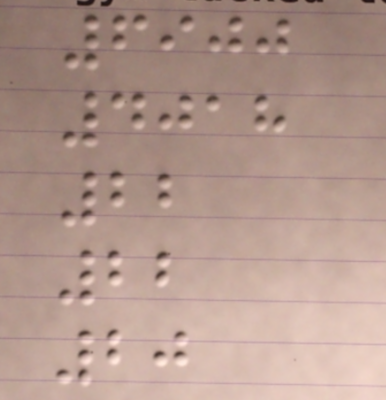6900
4018
22
22
20
